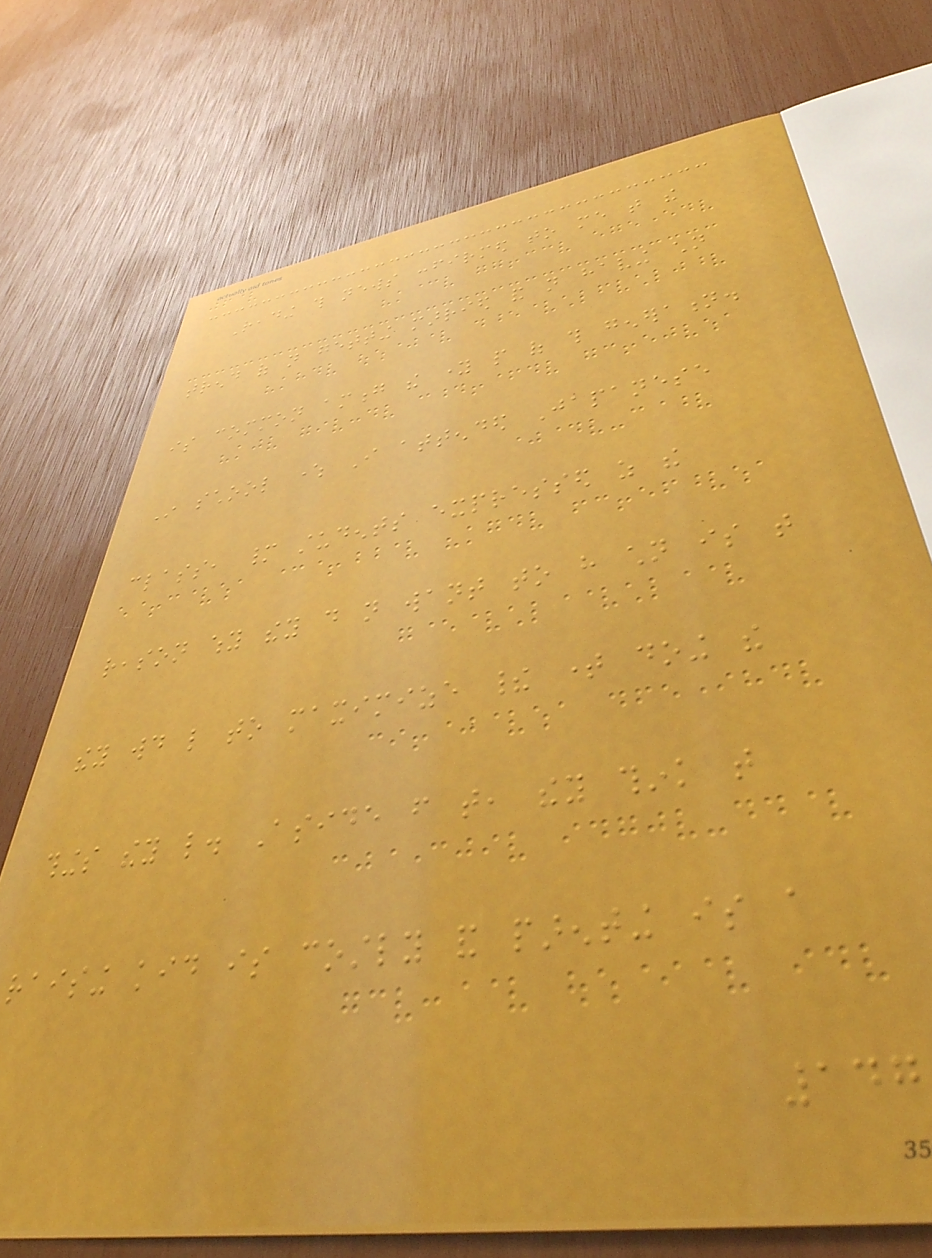Reading this news confirmed to me that the
trend of not getting married and not having children
is common among the young people of this generation.
In school where I attended Japanese
class, many students expressed as the
reason why they do not want to have children is that
they would like to maximize their time doing the
things they like. Aside from that, they think that
raising kid is costly and parenting is a
147
